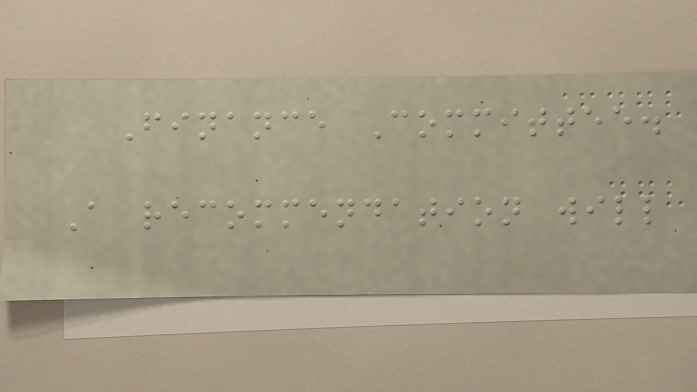Finance Committee.
A recommendation will
